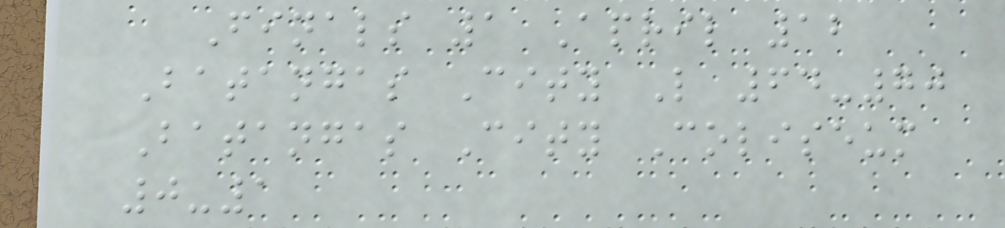Finals 1 April 12
Batangas City L 64-70
Batangas City Coliseum
0-1
